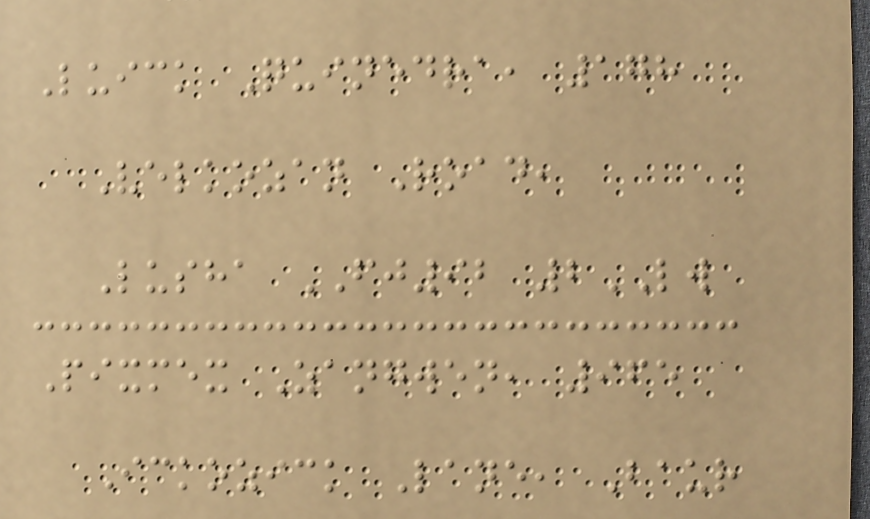Luick Quinedra, 178
Velkozan Road,
Lusha FJ92 2LW
Pixmex Zangwen, 965
Ickozick Lane, Baur
